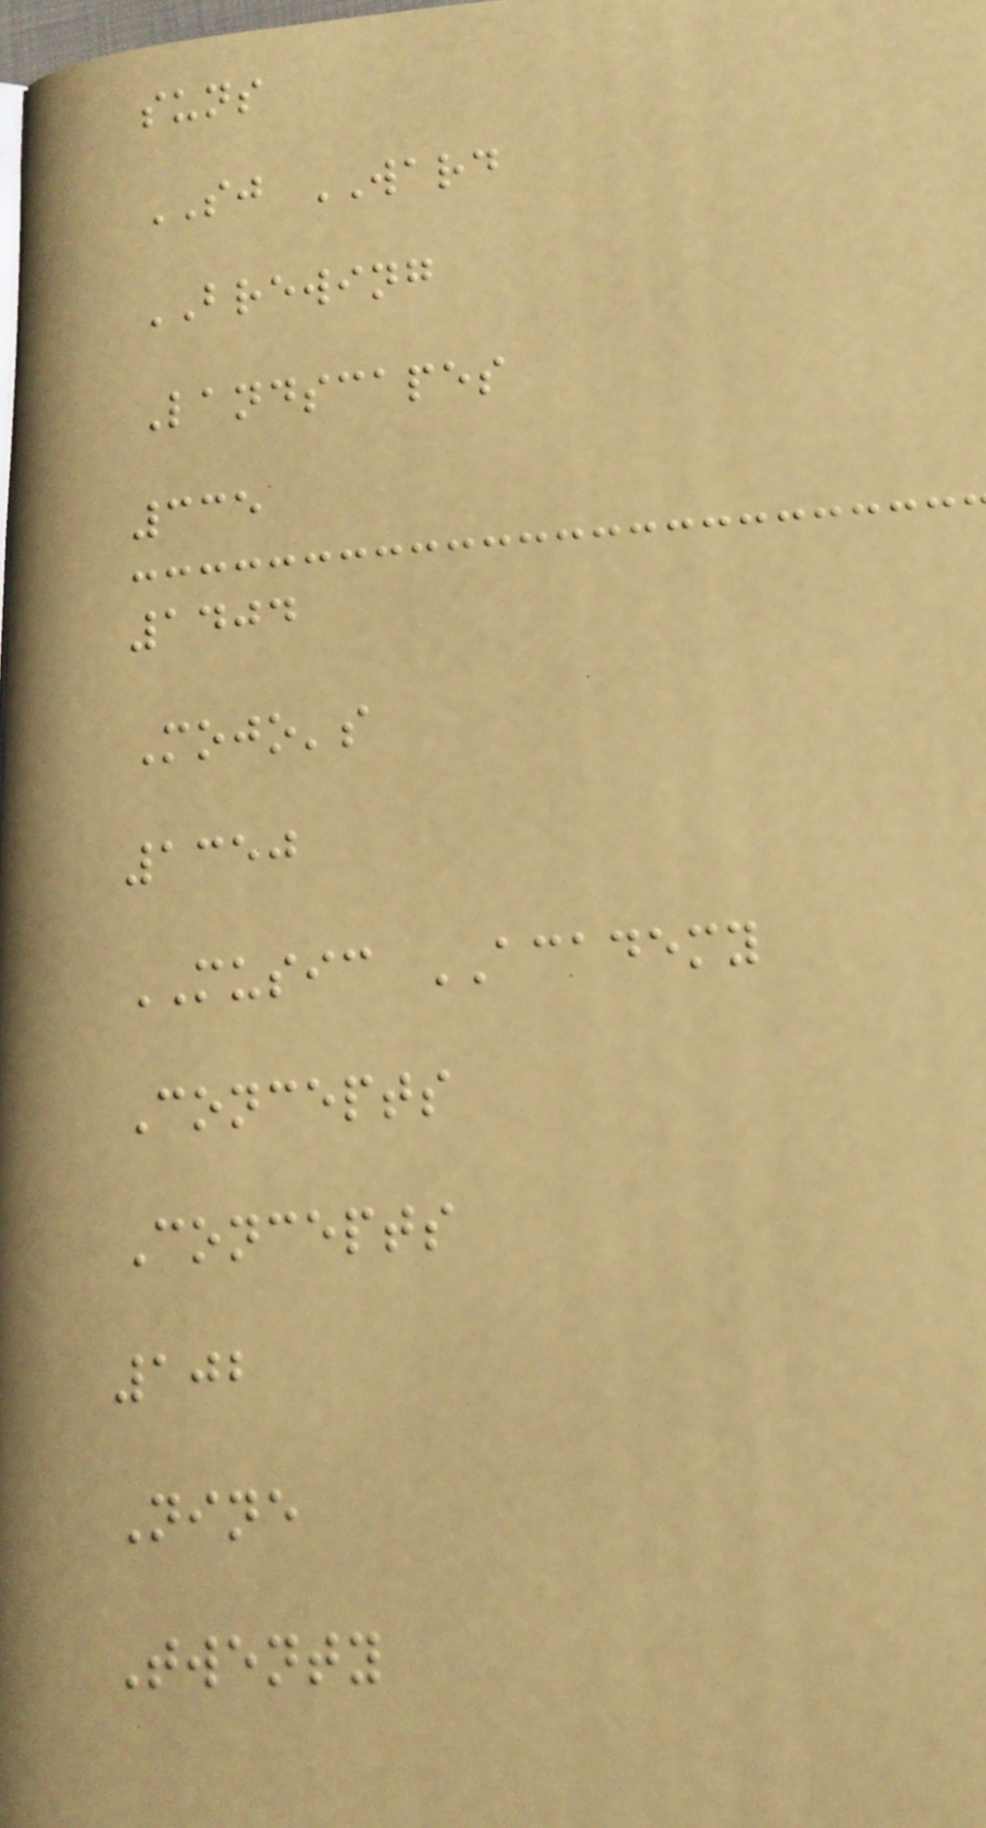suns
SJ WARD
BREWING
Landscapes
335
1404
Mojo's
1350
MUSIC ACADEMY
Concepts
Concepts
102
Nine
Twenty
